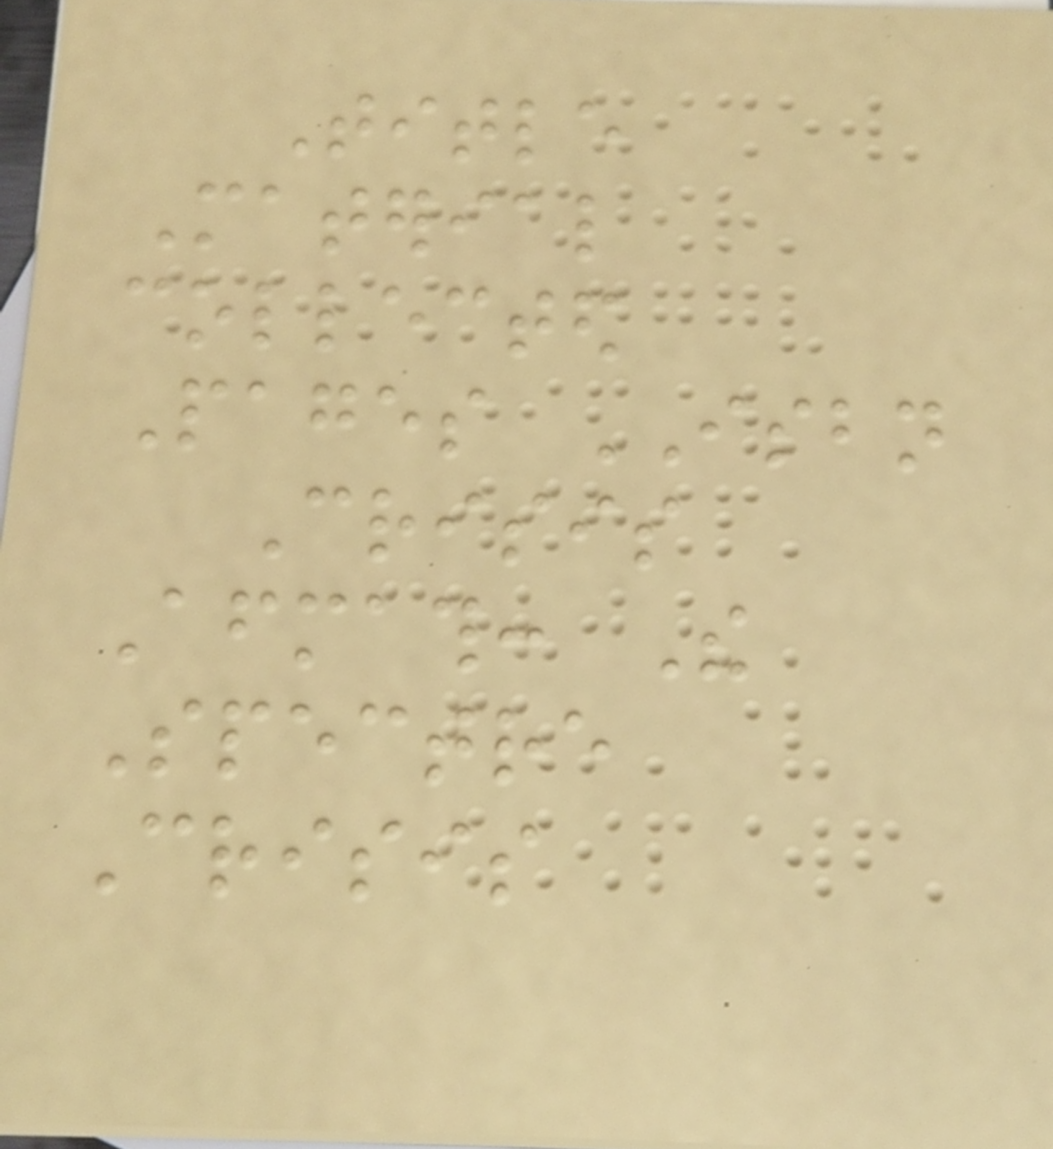Title
Material
collected
Pages ISBN
Crisis
Aftermath: The
Spectre
Crisis
